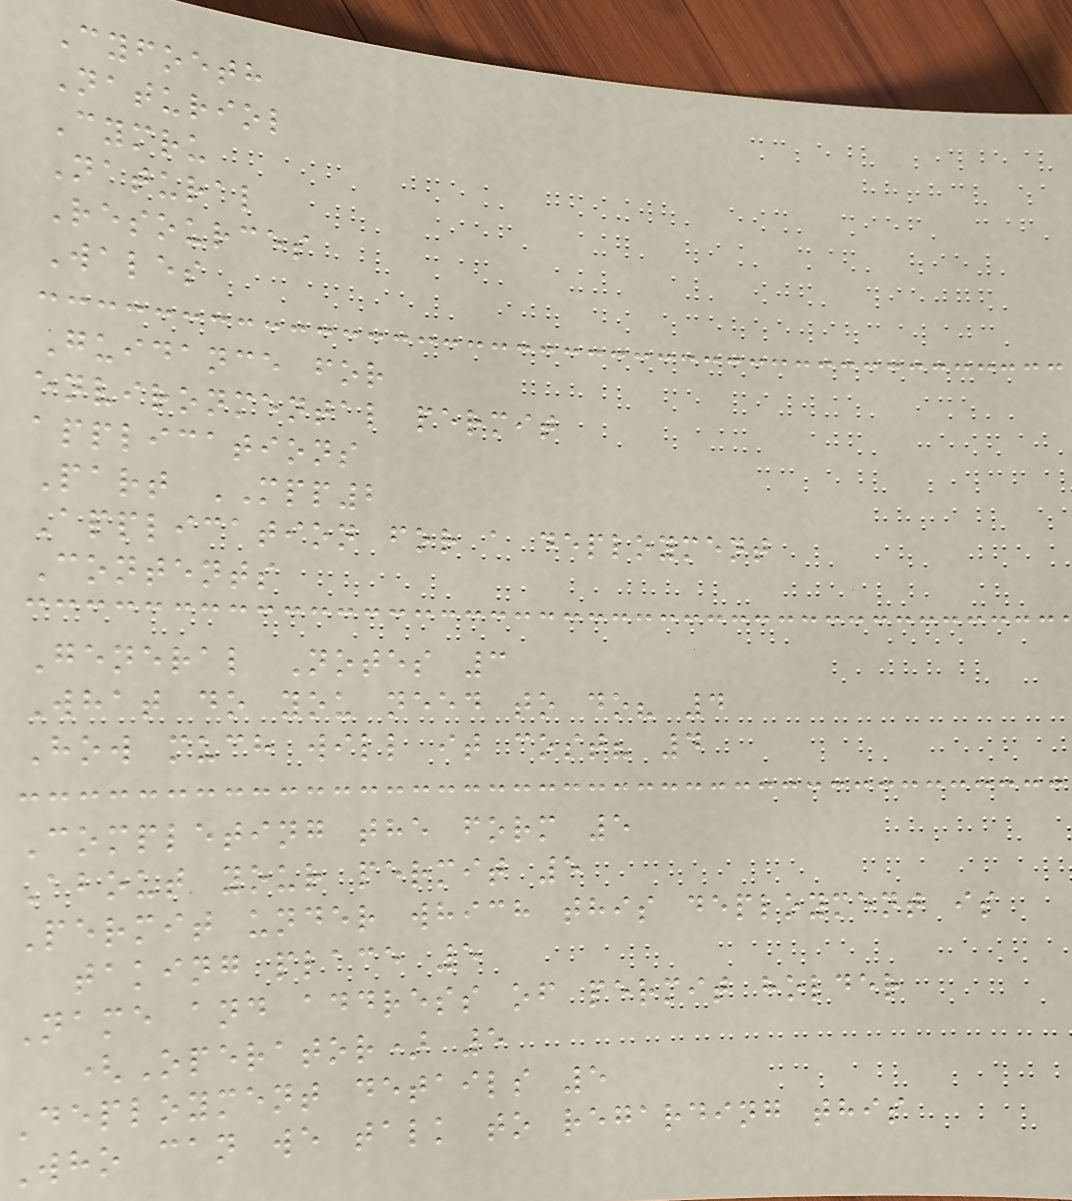Cyfoeth
Naturiol
Cymru
Natural
Resources
Wales
Guidance for
environmental permit
applications
Part MPP2
Application for a deployment
Contents
General Notes 3
What do you need to do? 4
How much will it cost? 4
Completing the form 5
About your permit 5
Permit under which this deployment is
taking place 5
Name and address of permit holder
(Operator) 5
Deployment details 5
Who can we talk to regarding this
